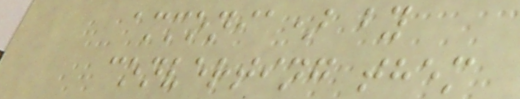ammonia) by
converting them
